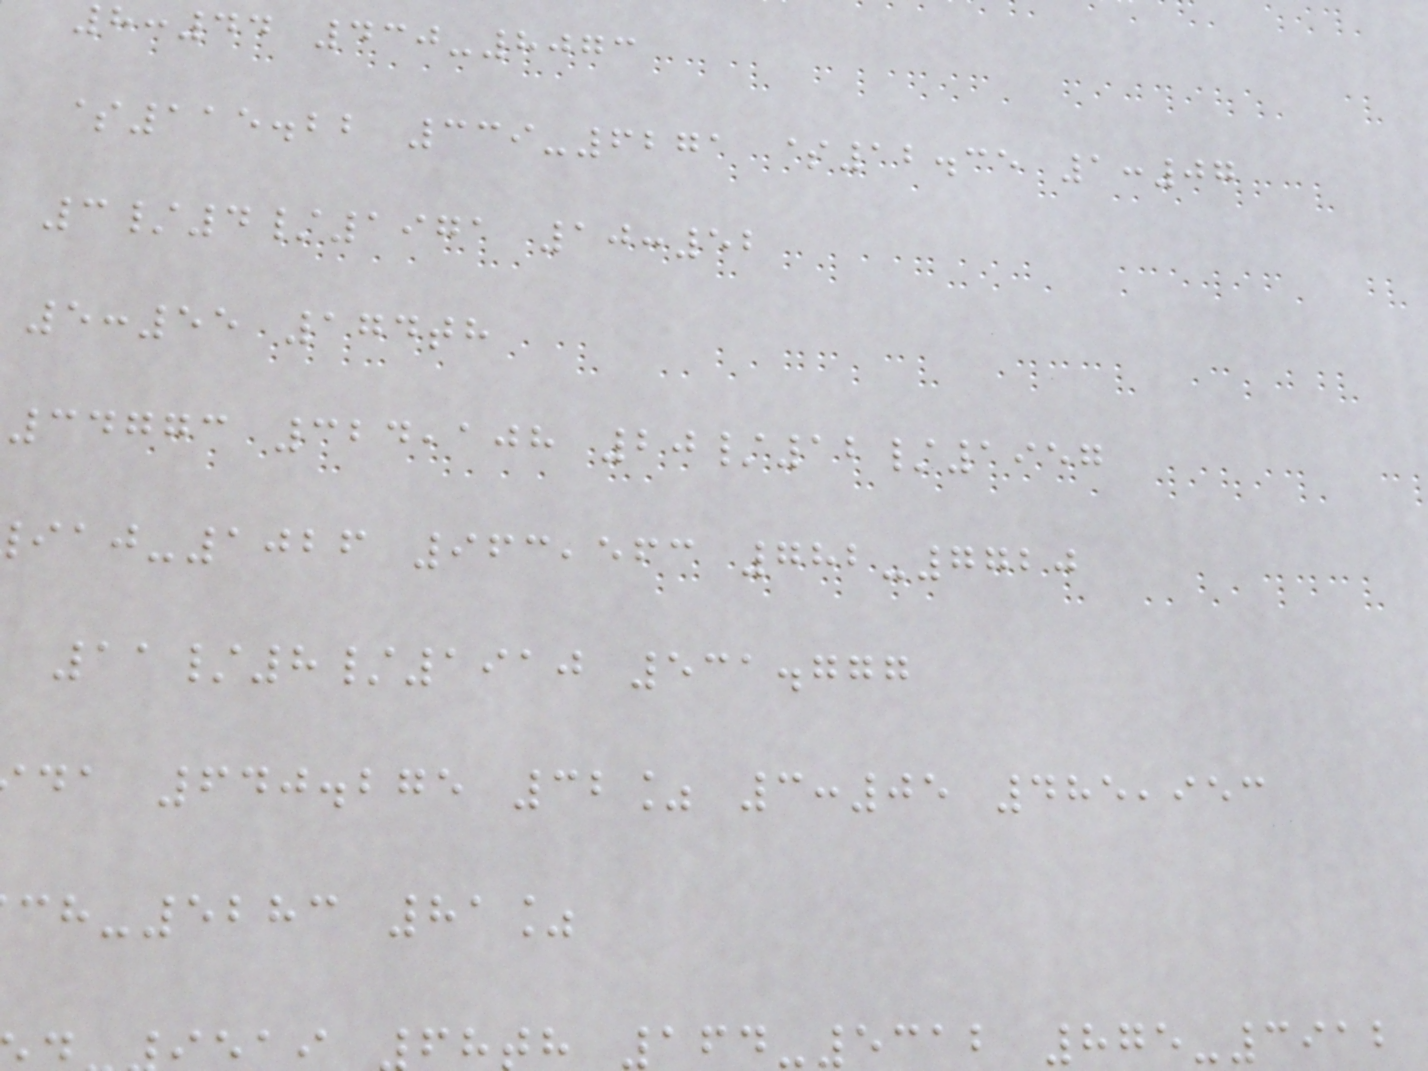8:44 430-8073
$115.22 339-6271 $12.35 1:07
3/4/1971 10:52
5:55 174th
34773 324,108 20/12/1957
-1026 963,563 782-7720
11/8/1910 531.777
da 640.275 32% 3:05 485,953
-5283 81%
164-5312 875-3912
